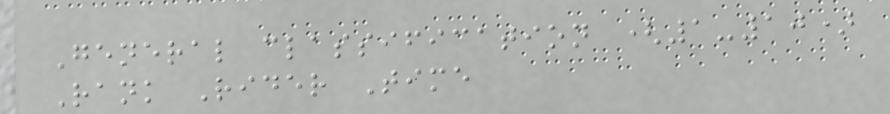General classification (1-10)
Rank Rider Time
